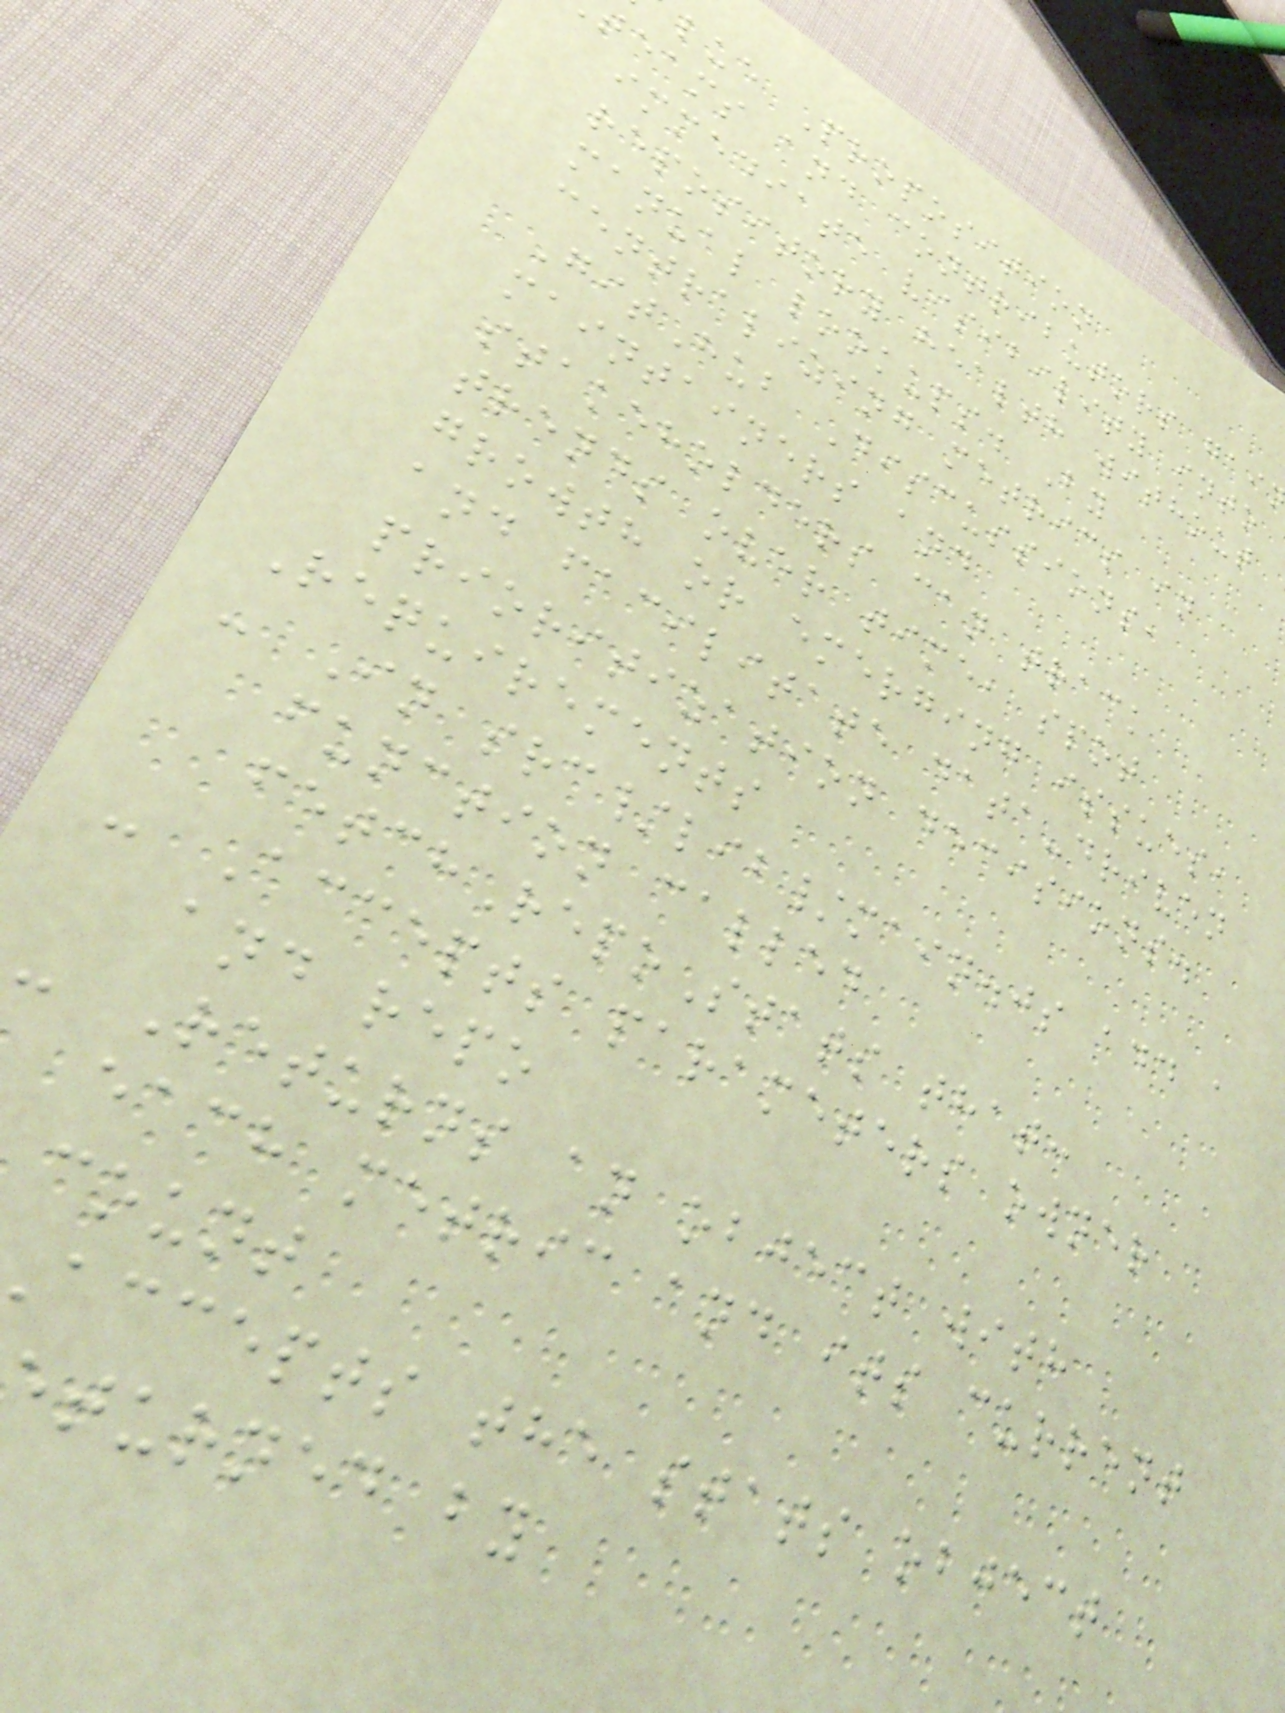lue Proposition
teams and contributors gai
immediate visibility into
repository health without
manual lookups. By
centralizing metrics in
GitHub Discussions,
maintainers and
stakeholders can track
trends over time, spot
growth or emerging issues,
and facilitate data-driven
prioritization decisions.
Requirements
- In src/lib/main.js add a
function called
fetchRepoStats that:
- Accepts parameters owner
and repo
- Returns an object with
each metric and its current
count
accepts the stats object
turned by
